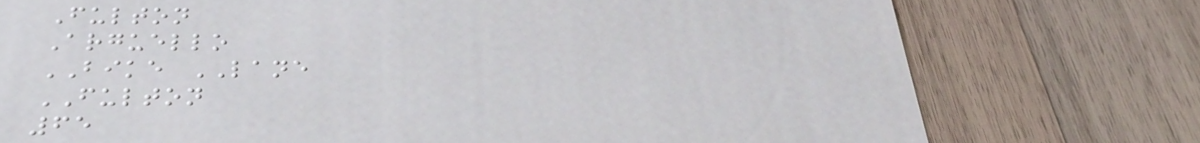Fulton
Arguello
BIKE LANE
FULTON
65
